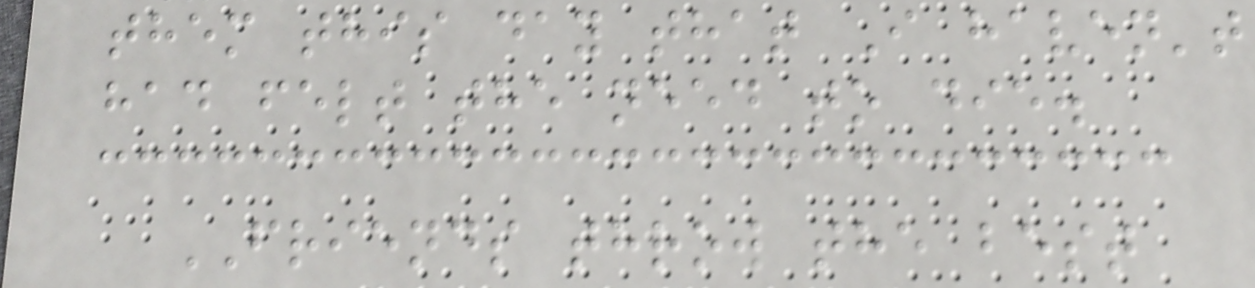them this day that I haven't
had felt the need to die.
FRIENDS throw the best
